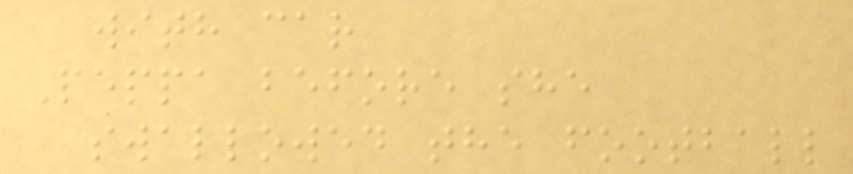with car
Peppa before she
swallowed the football
